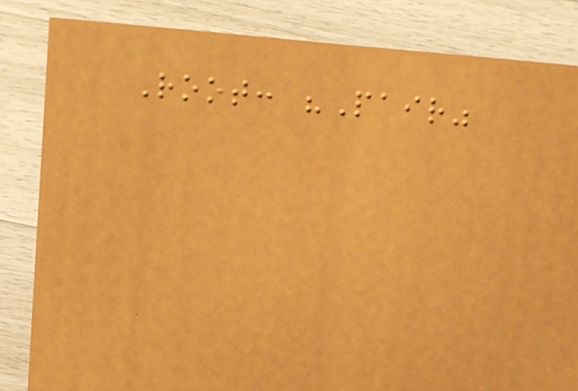Root: "Pair"
